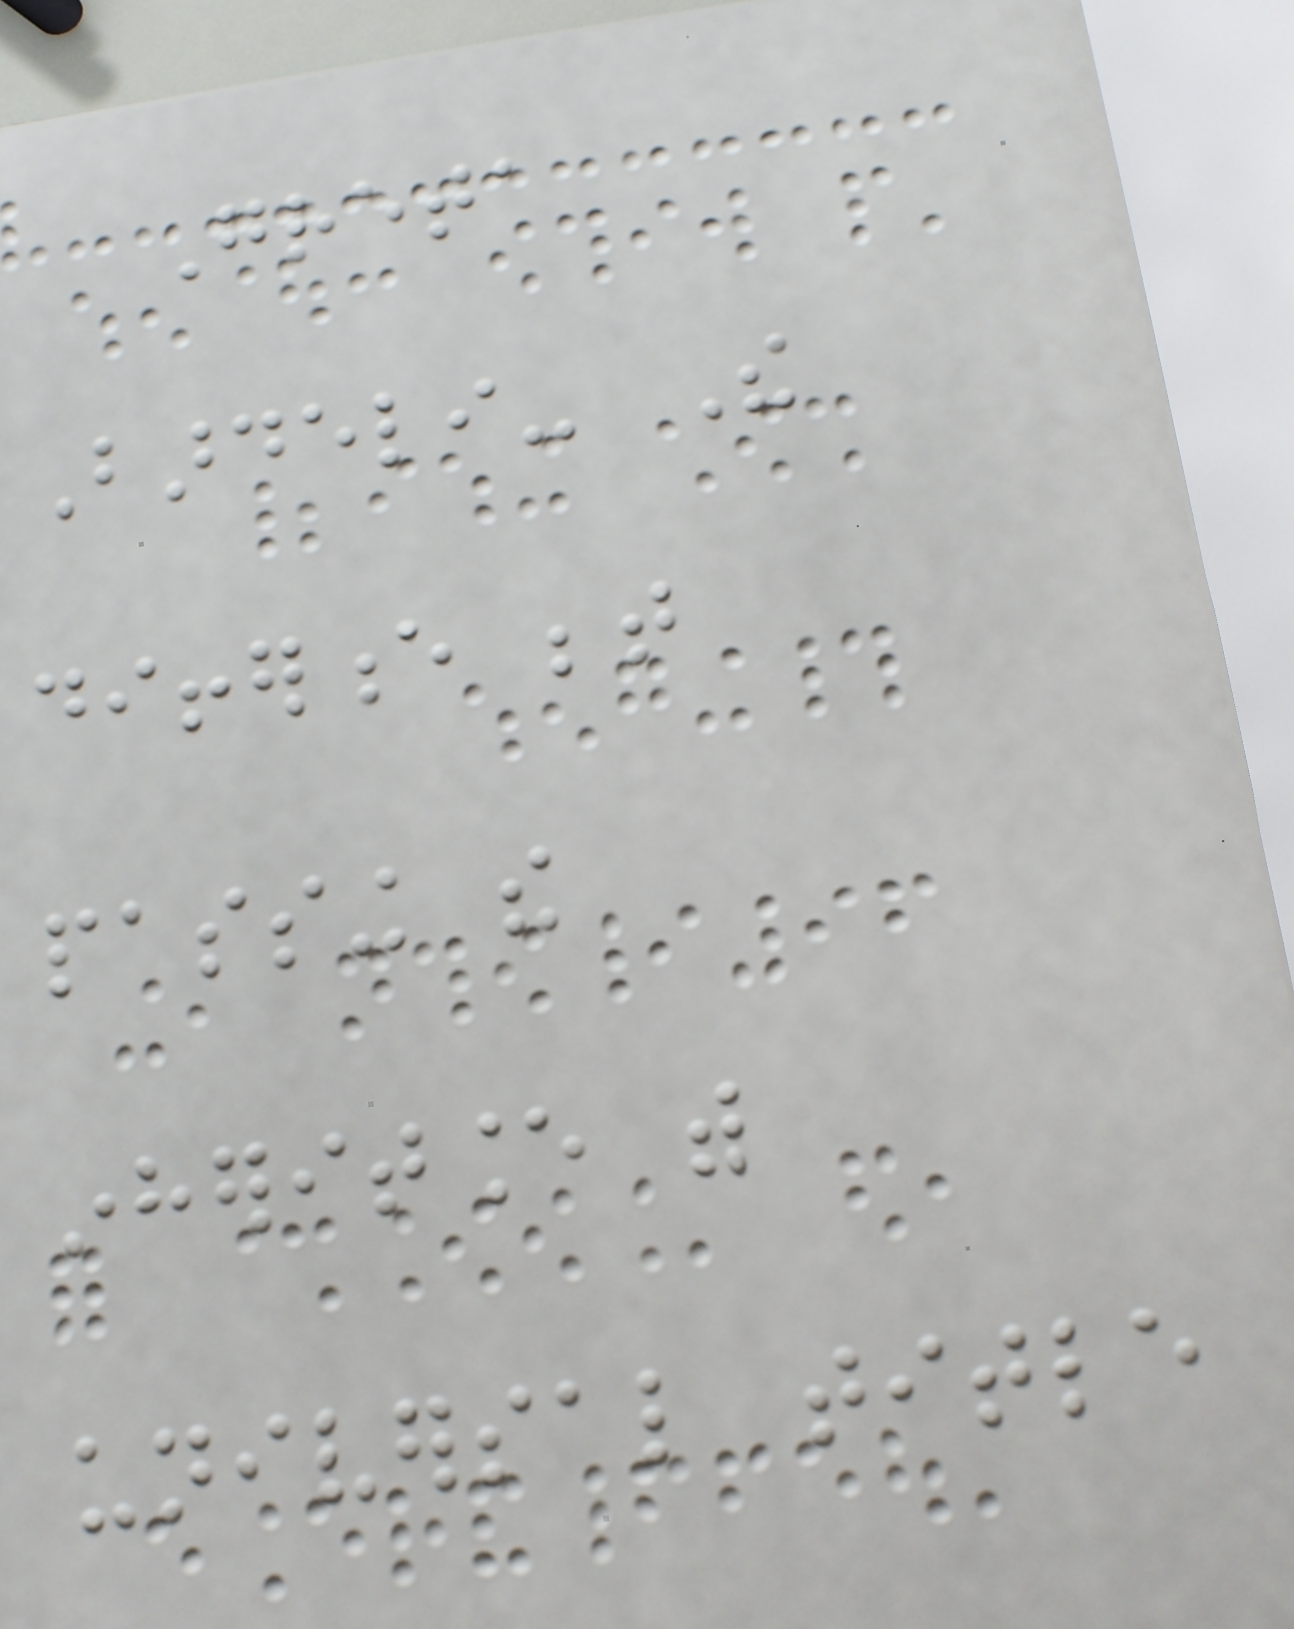Greta
Bardeli- The
difference between
passing the
inheritance with
universal title
